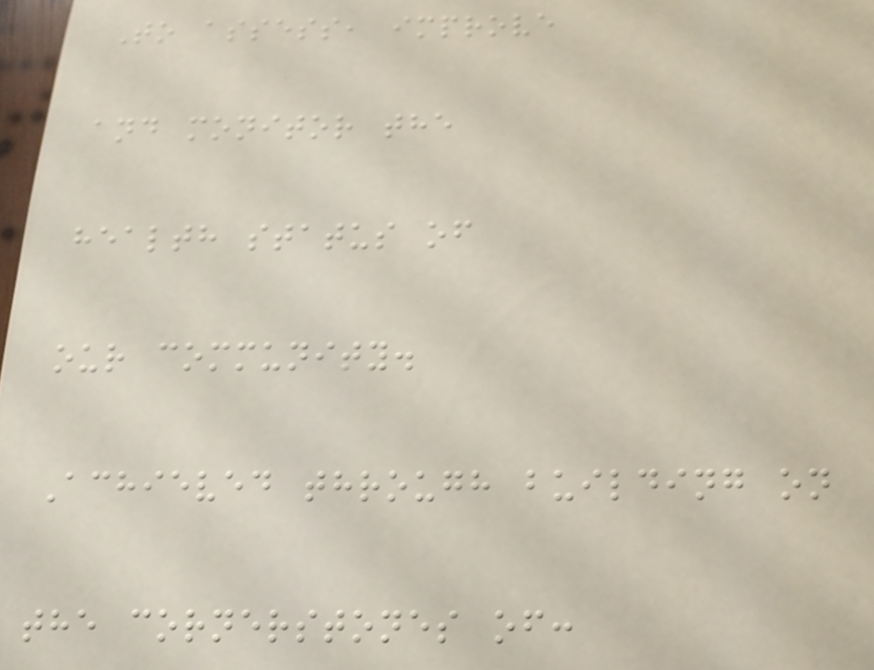To assess, improve
and monitor the
health status of
our community.
Achieved through building on
the cornerstones of:
